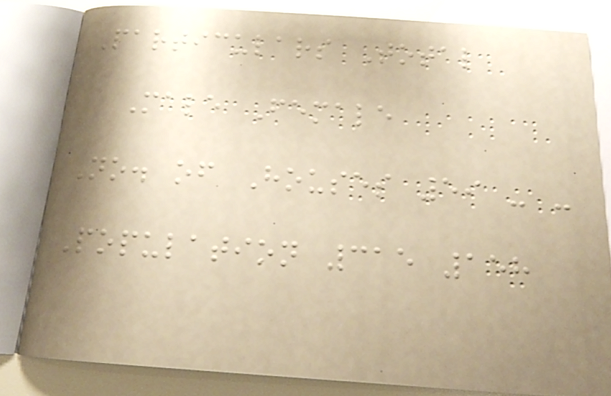Particulars Total
Male Female
No. of Houses 59 - -
Population 315 158
